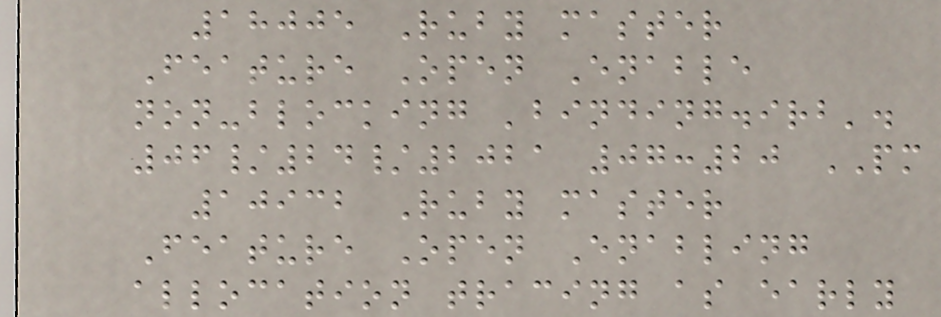18005 Ruby master
Feature Open Enable
non-blocking 'binding.irb'.
06/24/2021 07:20 PM
10932 Ruby master
Feature Open Enabling
allocation tracing as early
